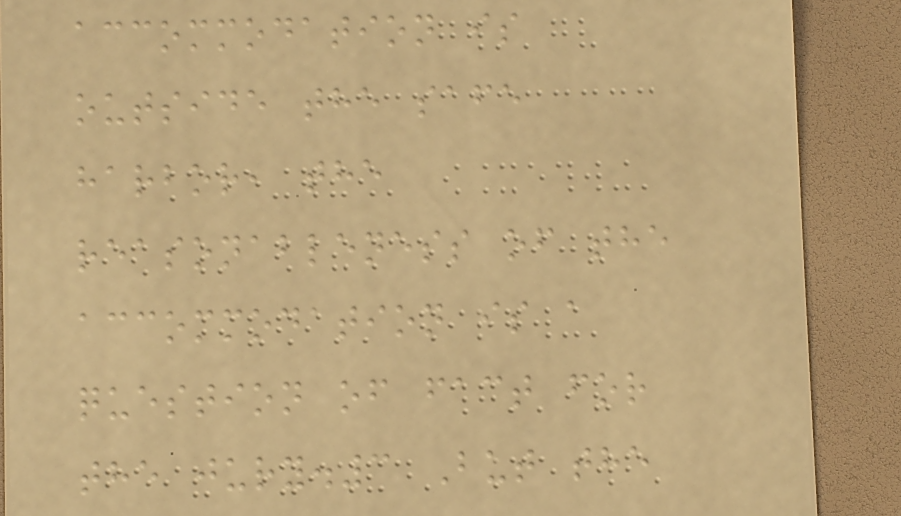accommodation is
outside the safe
harbor, the
reasonableness of the
accommodation is a
question of fact for
the jury.3 But the
